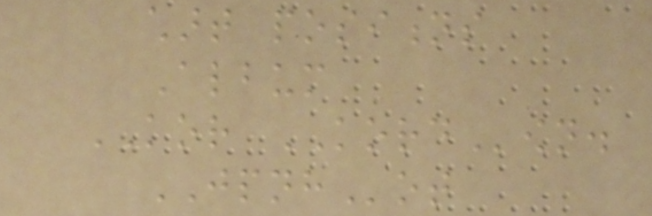chart positions
Album
KOR KORDown.
JPNHot
